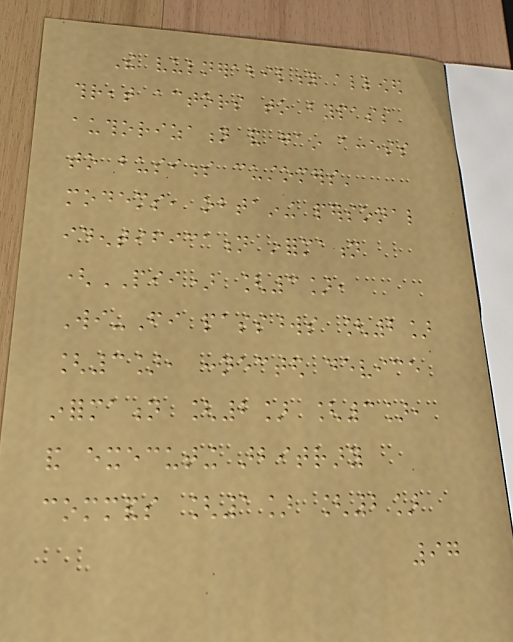The vulnerability allowed
threat actors to bypass
authorization and gain access
to business customers'
modems, obtaining personal
identification information
(PII) [3],
Wi-Fi passwords [2]
[3], connected device
information [2] [3],
and executing arbitrary
commands [1] [2]
97
